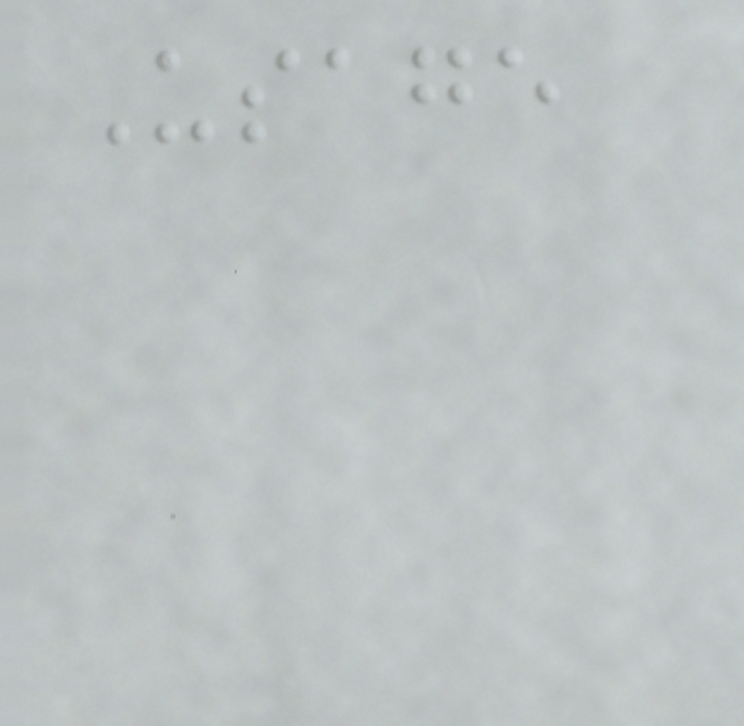Usage
